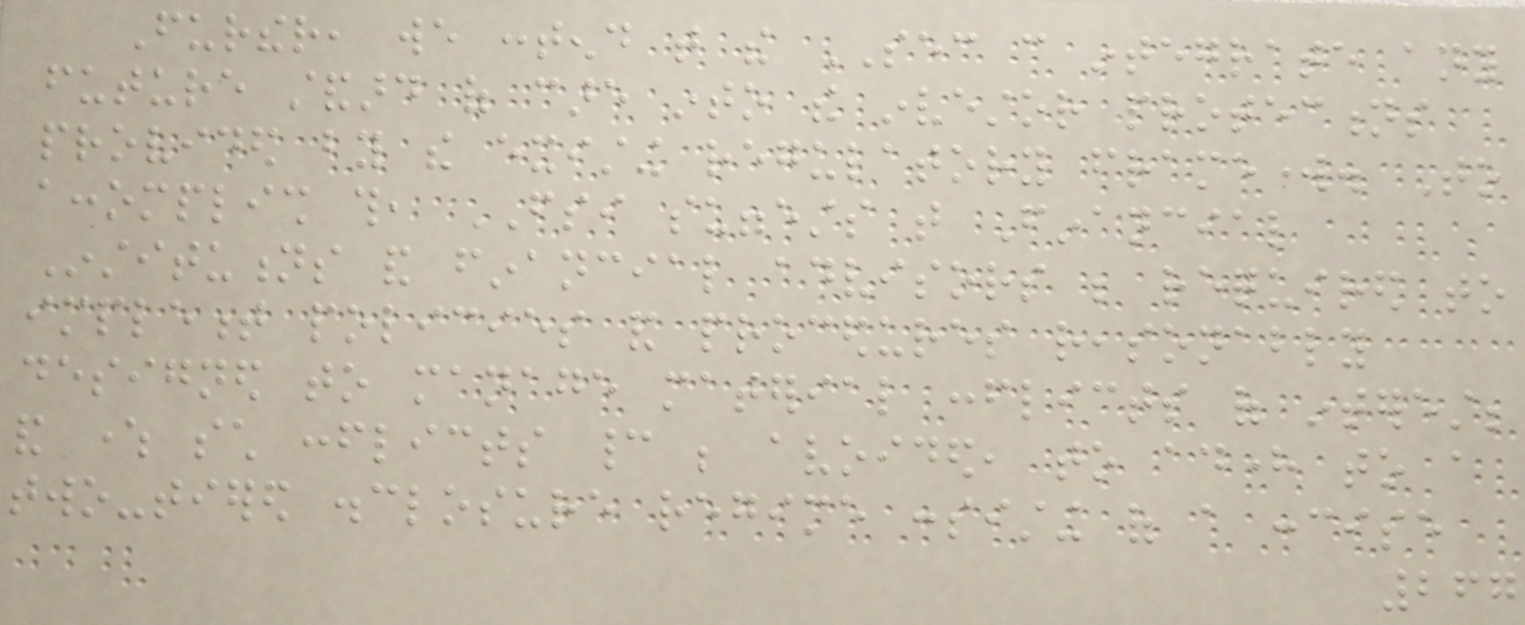Further, we contend that the SEC can integrate any
future standard of care into the investor protections
provided by the existing regulatory framework. To
accomplish this, FSI suggests that Financial
Institutions and financial advisors be required to
implement policies and procedures reasonably
designed to manage material conflicts of interest;
and where such conflicts cannot be avoided, to adhere to a
two-tiered disclosure regime consisting of a concise
267
